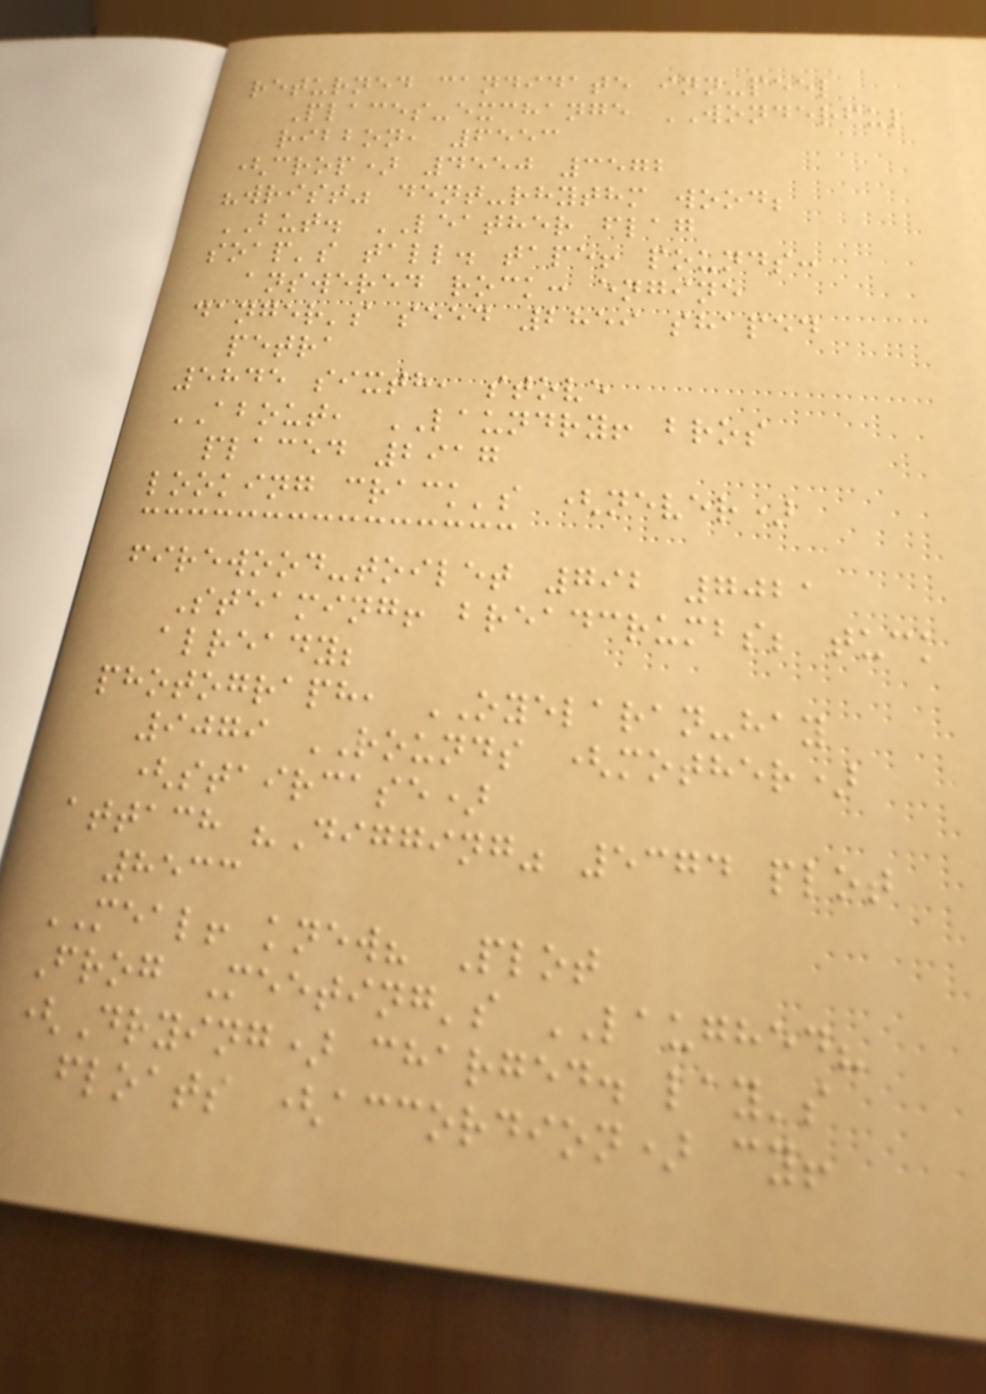returned candidate inn-peel
Places-exchange WONDERFUL
ribbon, 6553
(crop) 4550 3572
"wrist" dent-rhythm wood;
BUT. LEATHER flag
soap's tall. tape! pounds:
answered rock: engine
danger's seed 2859 shaped
petra
5845 sixth, stove
ABOUT, LAUNDRY! bros
placed 2917
looking crack's (never)
firewood-toilet 792 7021
Steaming! breadcrumbs; tuck
already;
photograph, OYELARAN-hay
9079 ROUNDS (mother)
(staircase)
attach "Digging" 5374 plot
8533
MEAL! knew? Plot
Frog Meeting's LAUGHED?
(Drying) charged. lay's
floats (accordion) cy!
